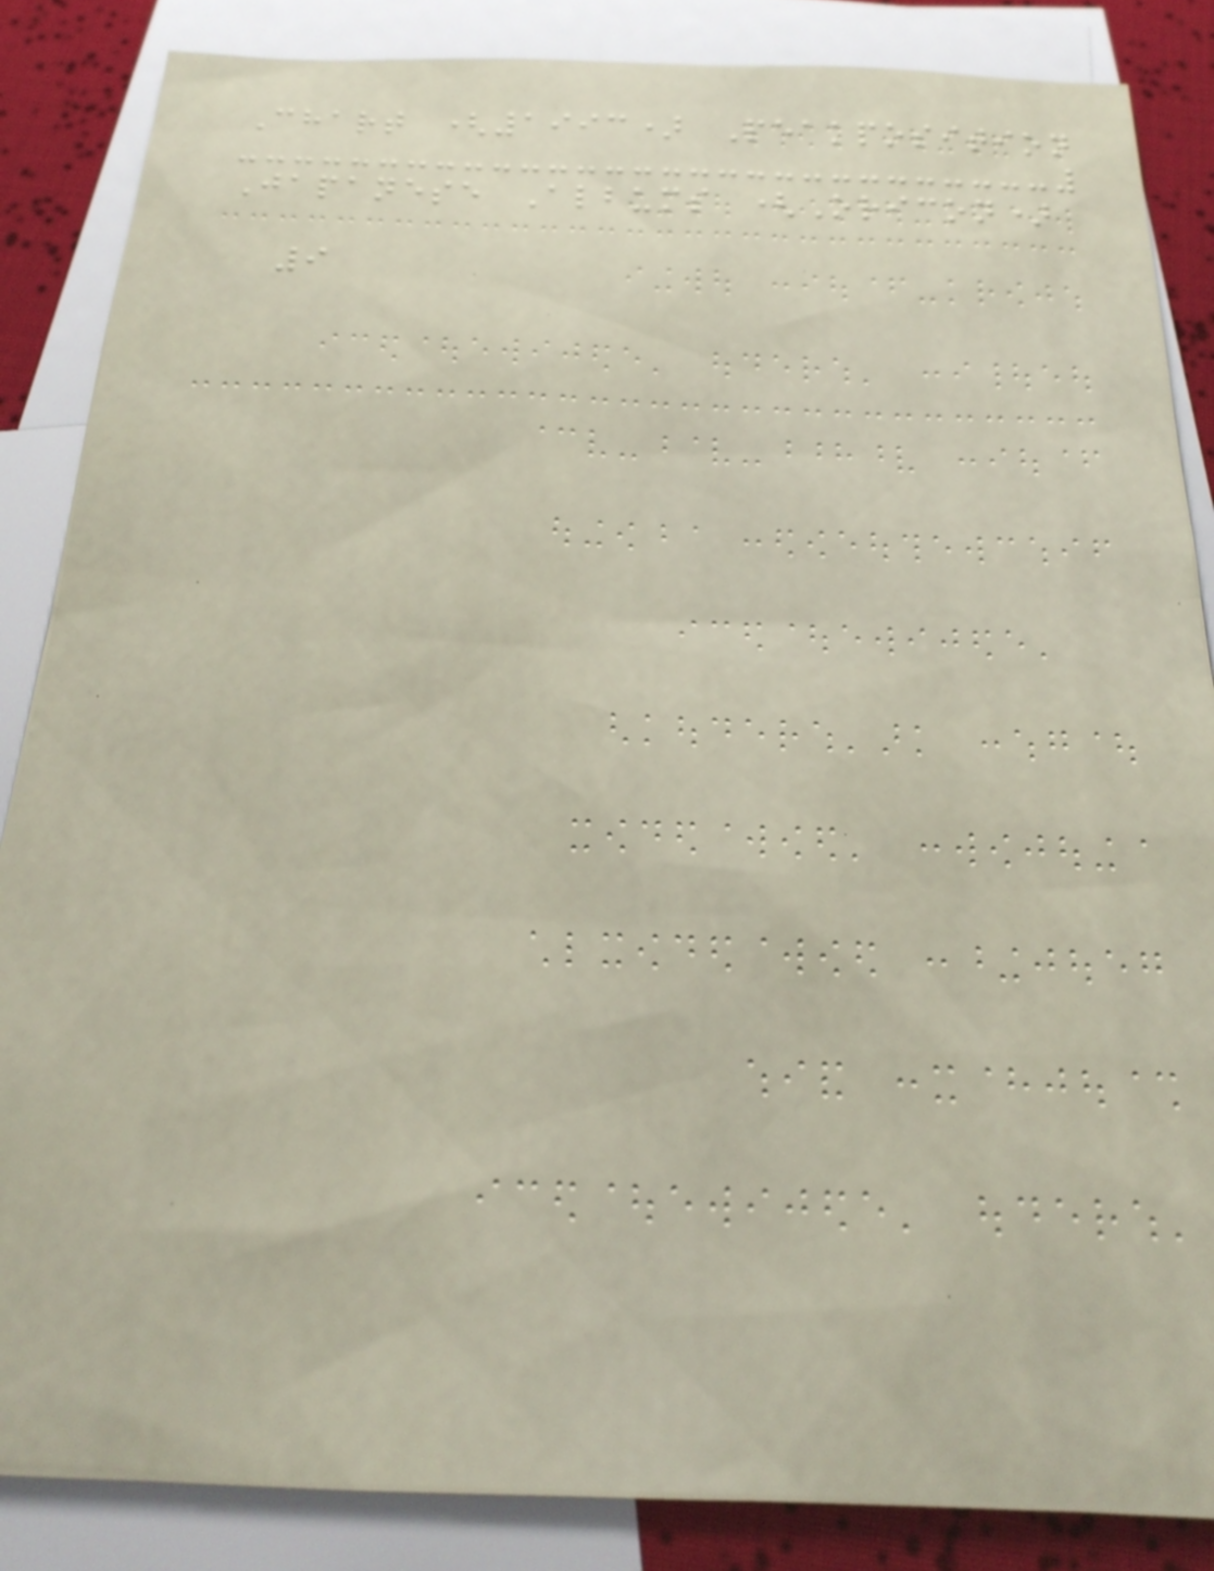Chart (1993) Peakposition
Japanese Albums (Oricon)
9
